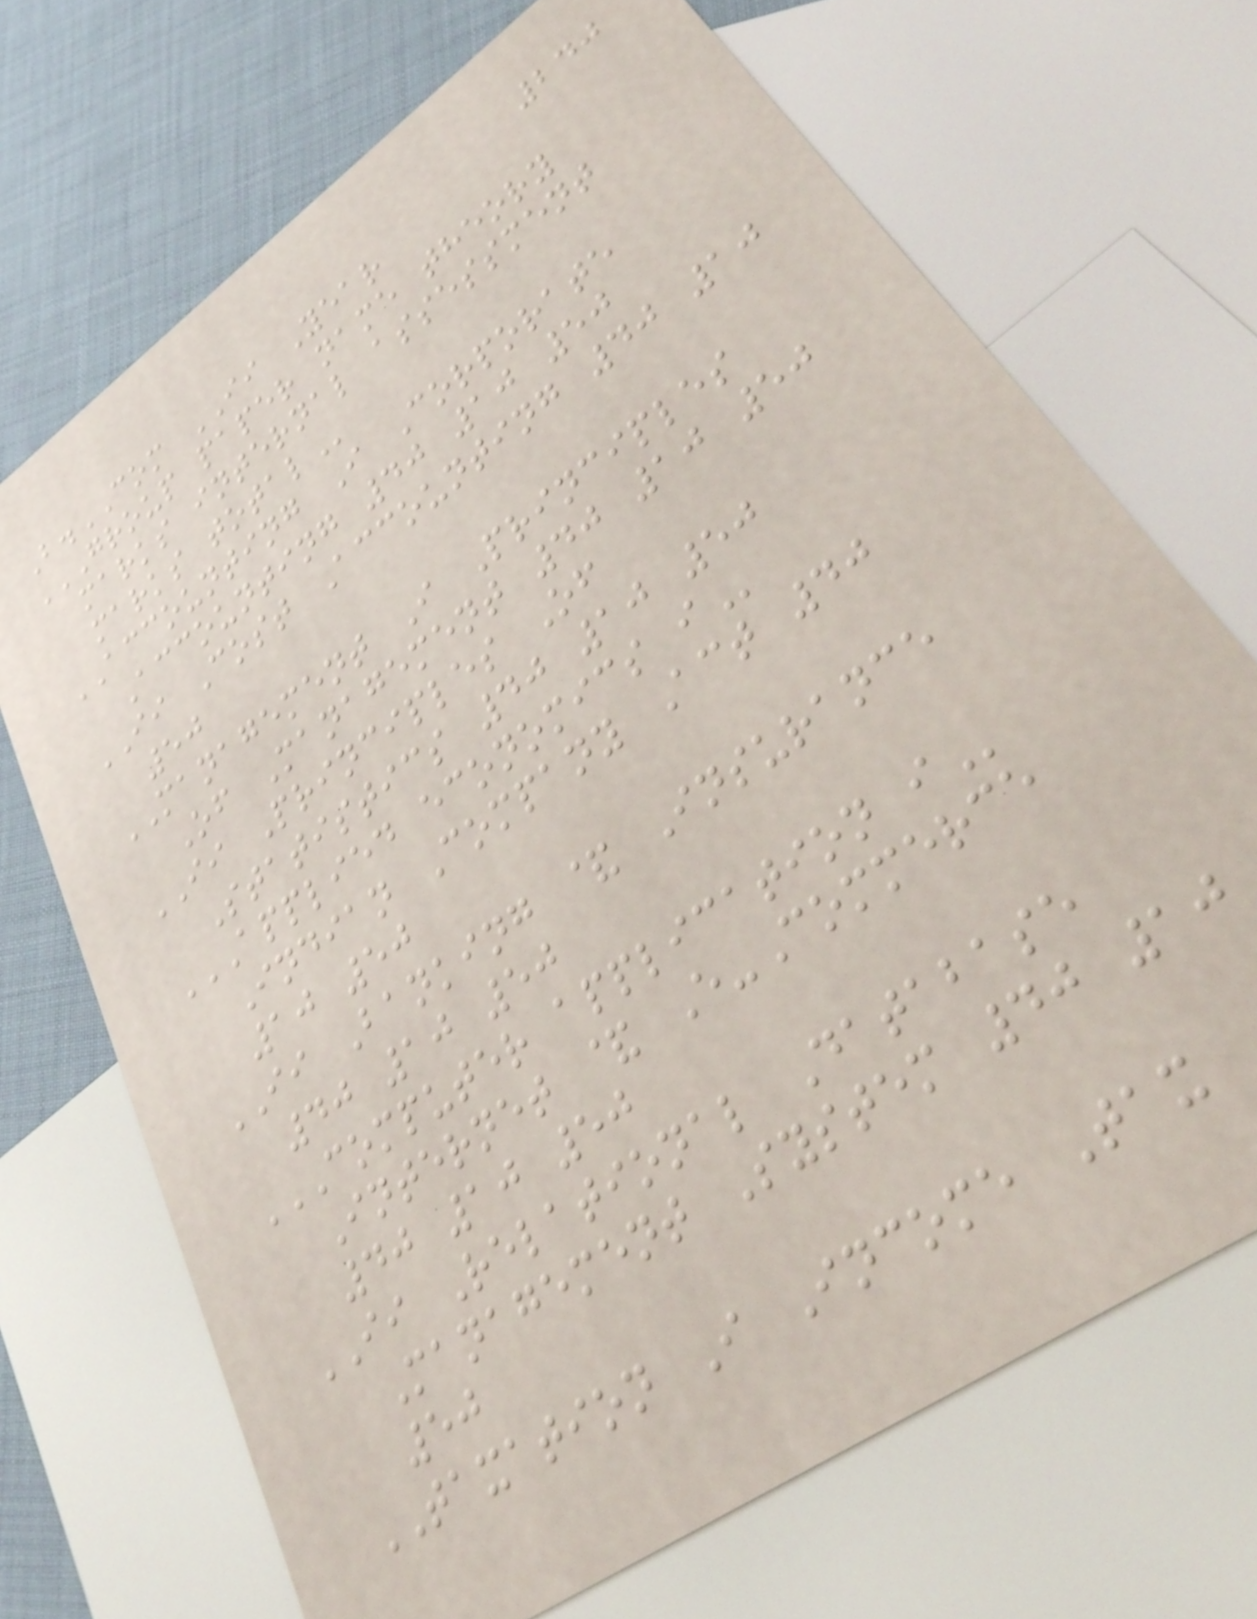240
B.COM II Year
GROUP PAPER NAME THEORY
MARKS INTERNAL ASSESSMENT
MARKS TOTAL
ACCOUNTING I Corporate
Accounting 40 10 50
II Cost Accounting 40 10
50
MANAGEMENT I Principles
Of Management 40 10 50
II Principles Of
Statistics 40 10 50
APPLIED ECONOMICS I
Indian Company Act 40
10 50
II Banking & Insurance
40 10 50
COMPUTER APPLICATION I
Internet & E-Commerce
40 10 50
II Relational Database
Management System 40 10
50
TAXATION I Income Tax
